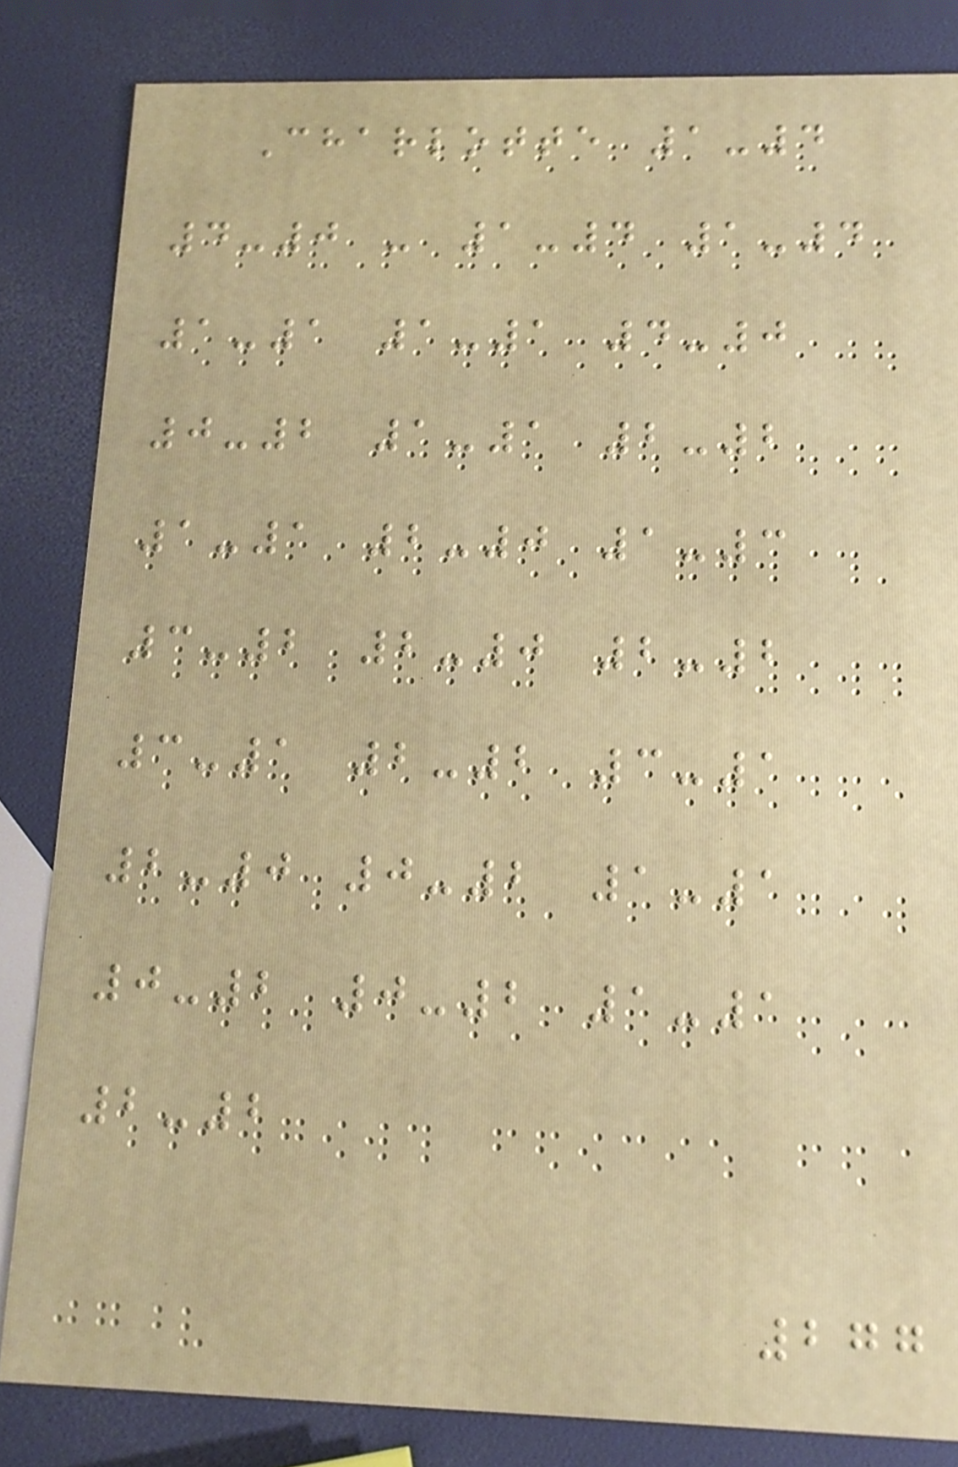Charlotte 1-4
4-0 - 1-4 1-4
1-1 1-1 4-0
0-2 1-1 2-2
1-1 2-0 1-3
3-2 2-0 2-2
3-1 2-2 3-1
2-0 0-2 1-1
0-2 0-2 1-1
2-2
277
